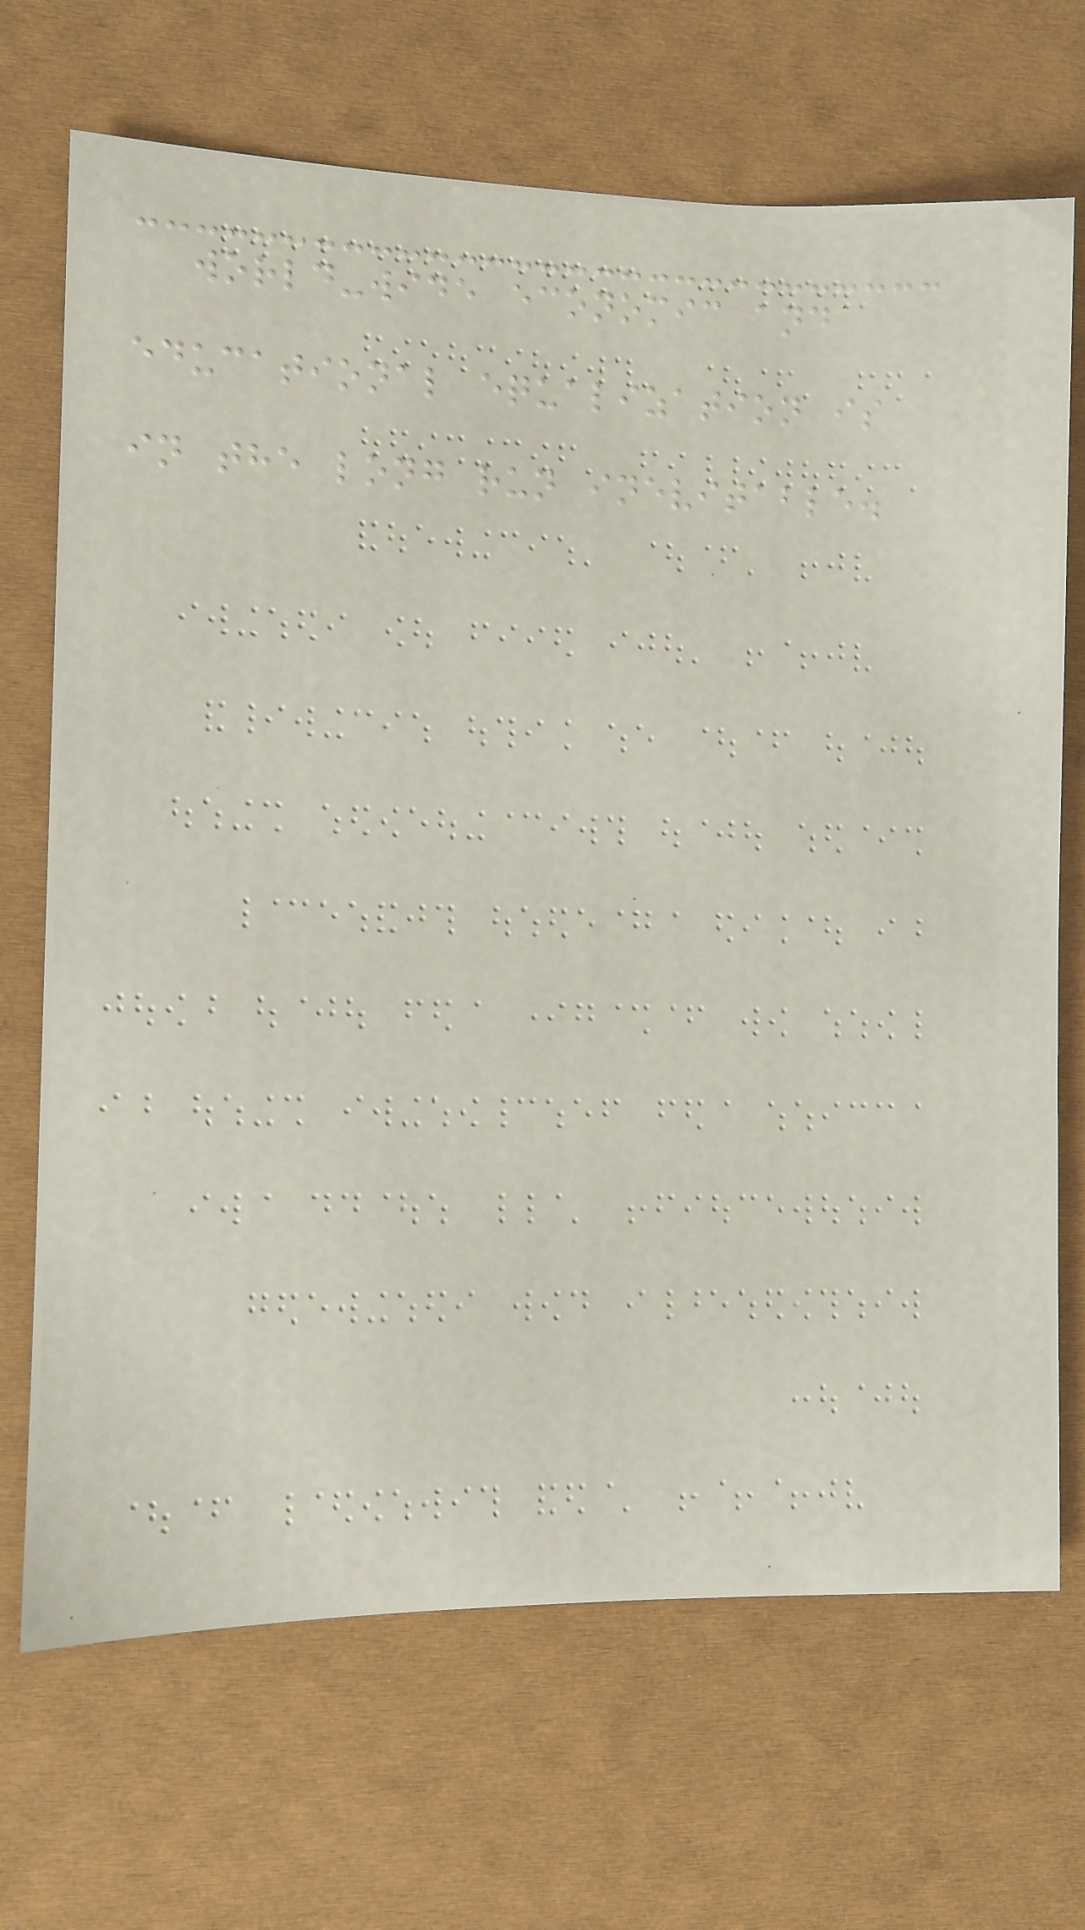world-wide economic and
educational equalization is
in the long run inevitable.
